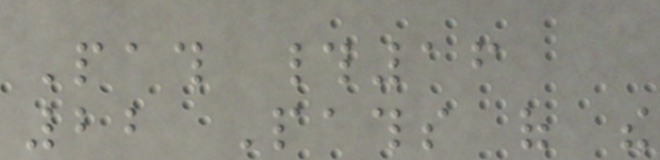Path #16
22 Paths of the
